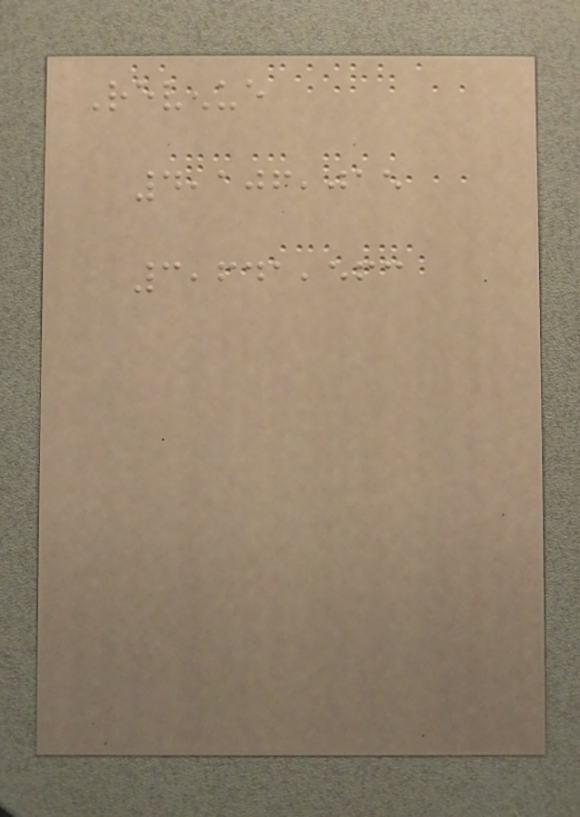Revenue
4,106,015
3,641,563
